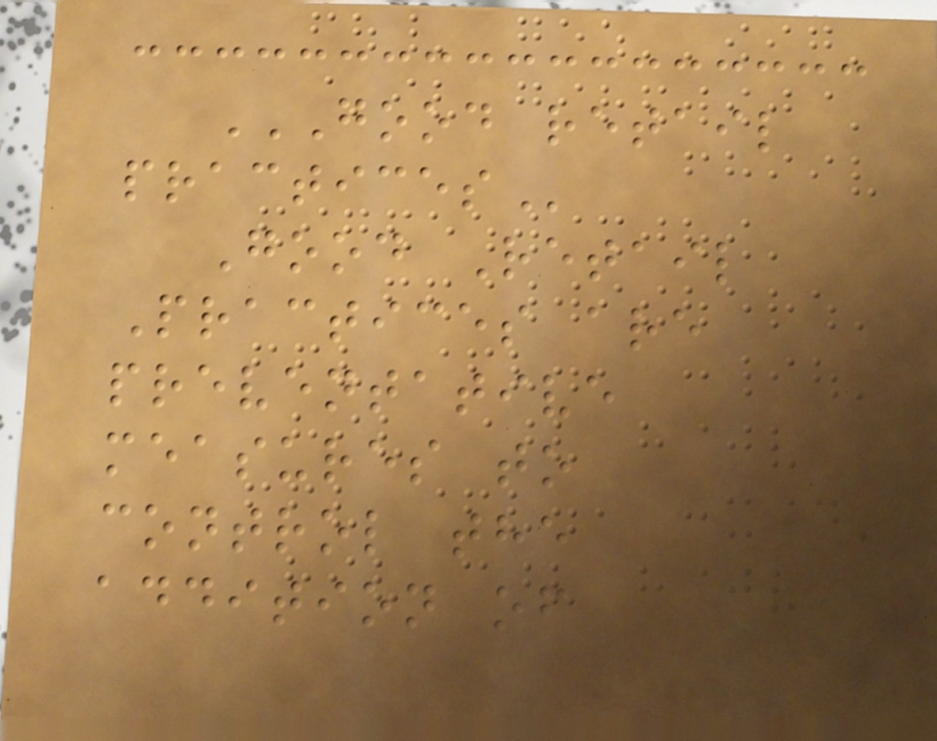GOOD RETAIL
PRACTICES
Good Retail
Practices are
preventative
measures to
control the
addition of
